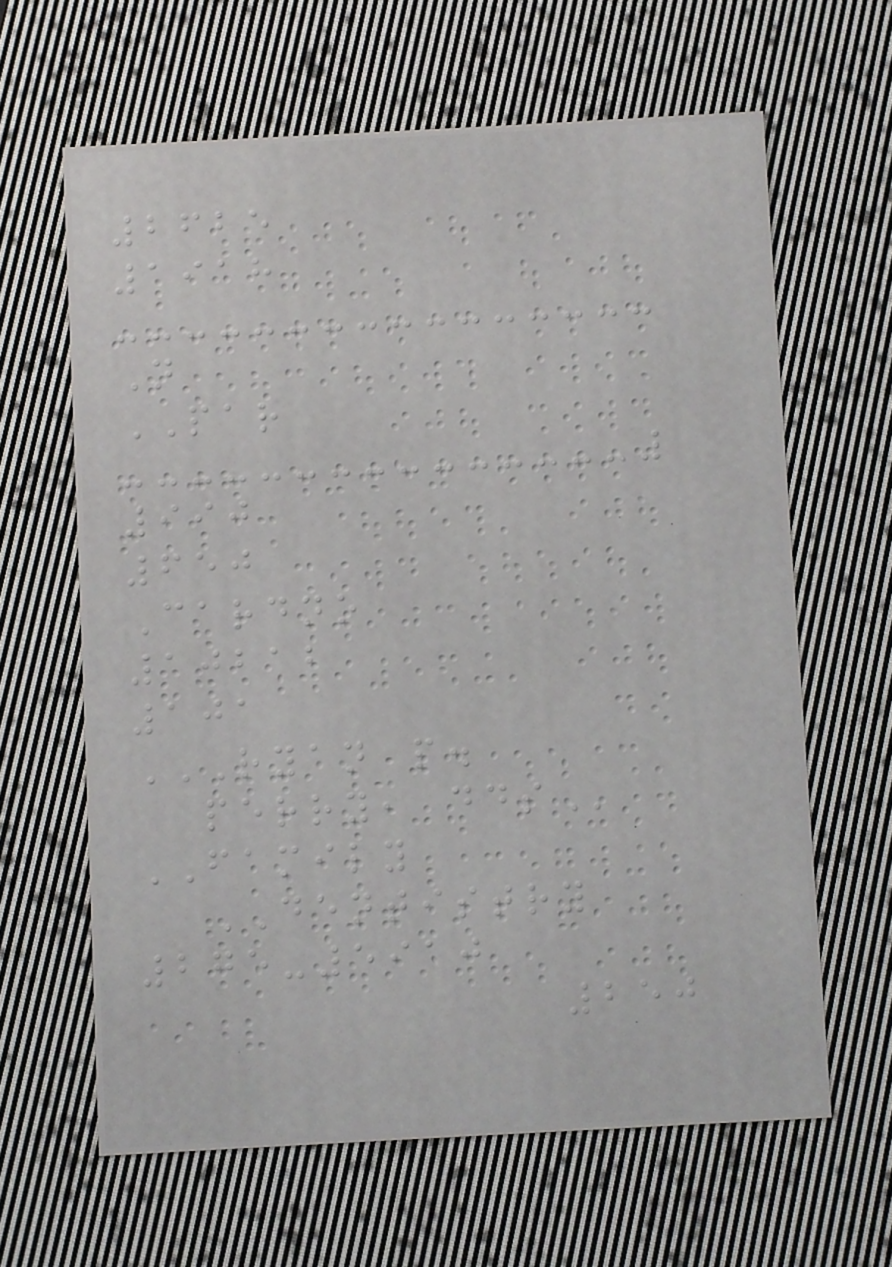2625
1918
N
PAR
990
650
Cardno
10212
101
RYAN P.
PERRY, DDS
FAMILY
DENTISTRY
275-5910
250
